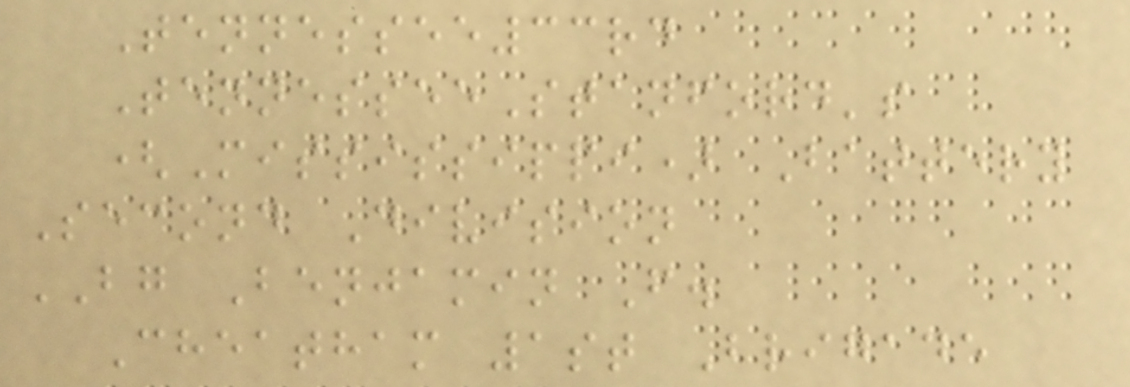Tennessee33rd
TennesseeStanford's
(Mississippi) Battery
Second Division
BG Benjamin F.
Cheatham 1st Brigade
